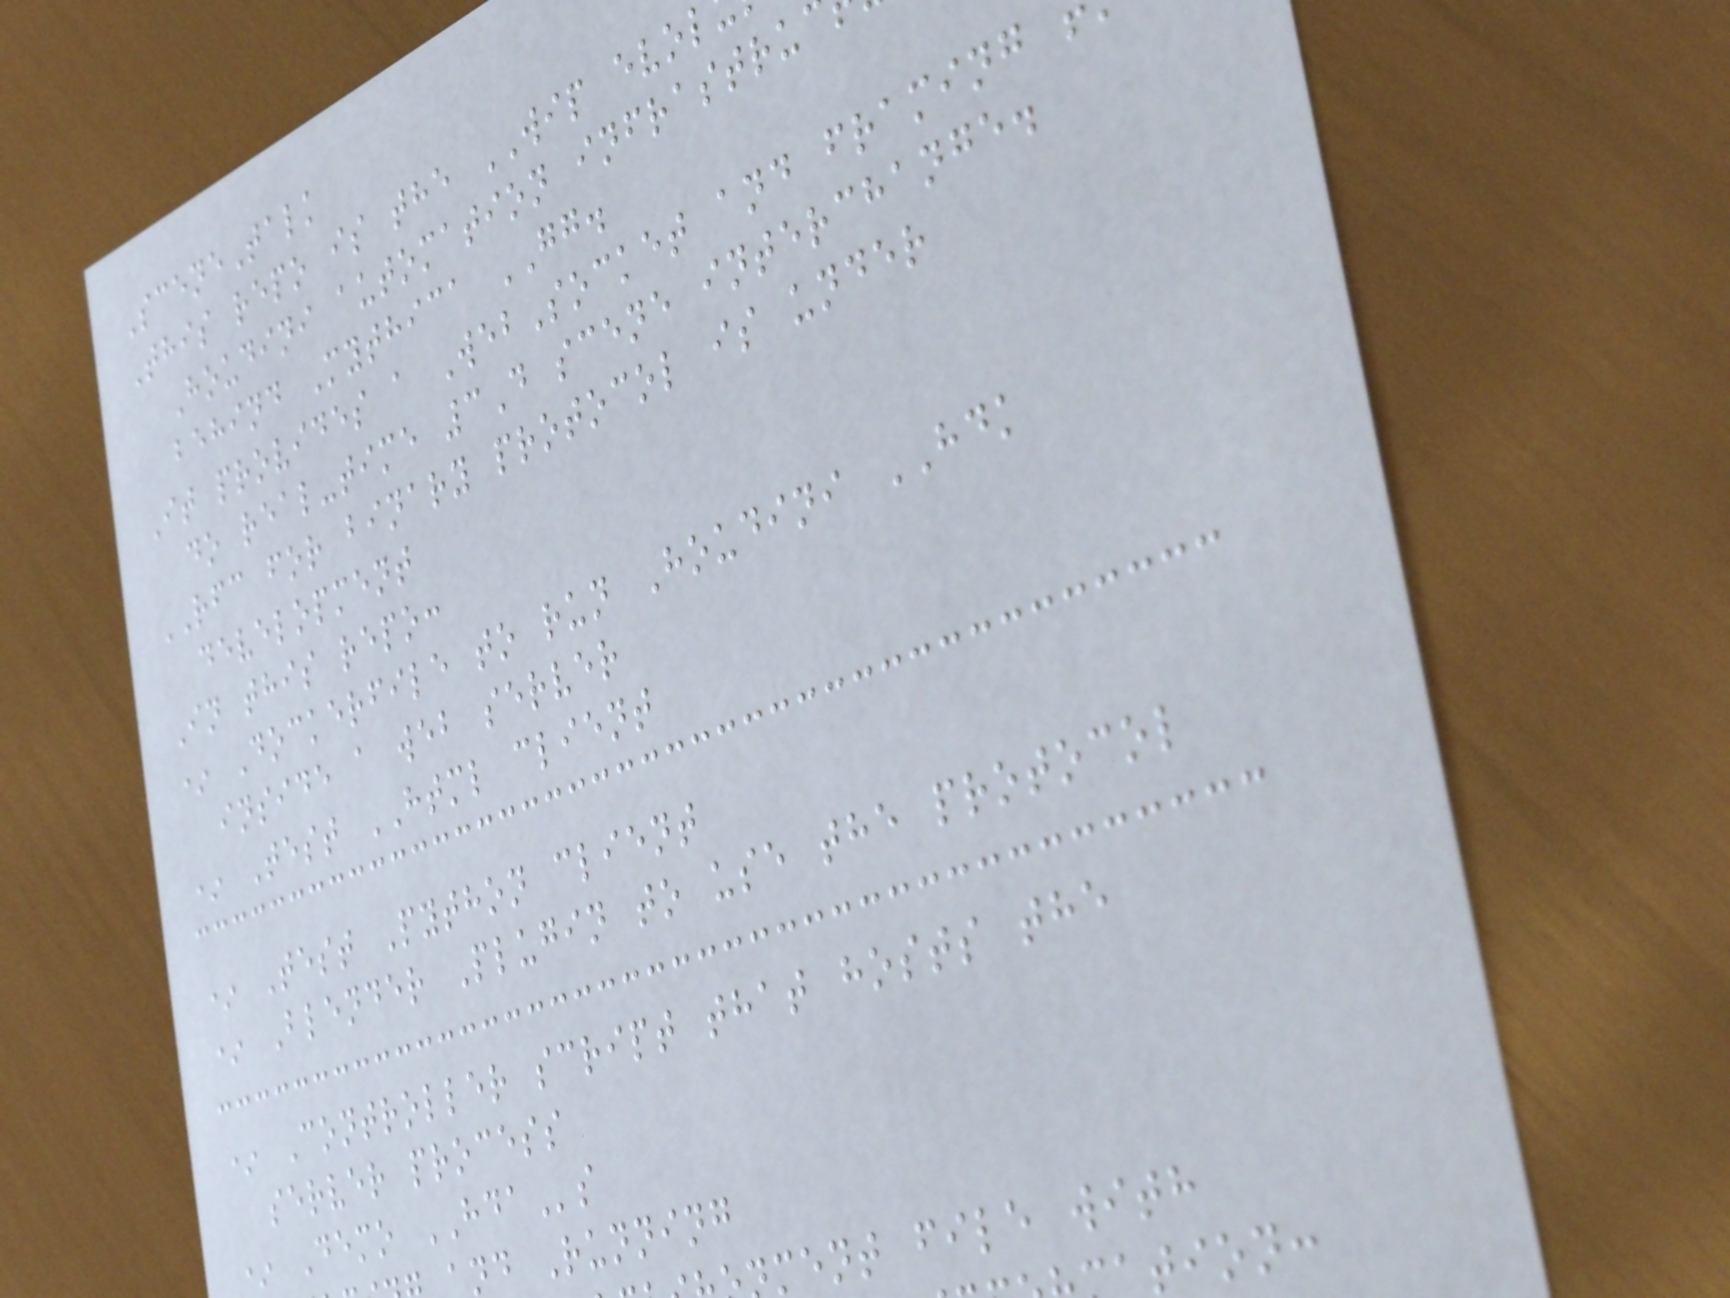SceneTalk
This repo is the WIP evol
Houdini automation infrastru
behind Mythica GG.
It provides a WebSocket and framing
do real-time 3D scene interchange.
RFC for binary protocol is under
development
In this repo:
* Dockerfile to run Houdini HDK
inside a web server
* Test HTML client
* Test Python client
* Blender Plugin to use the protocol
* Controller script that hosts the
server process
* Demo HDAs
nd Running
ment file with
